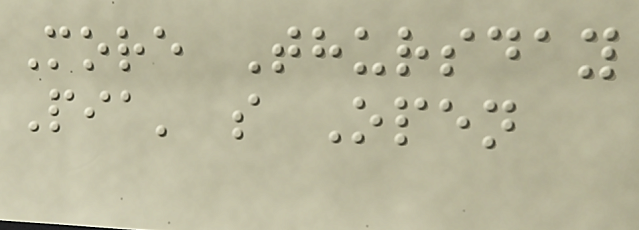More Thursday
Pia' s Open
